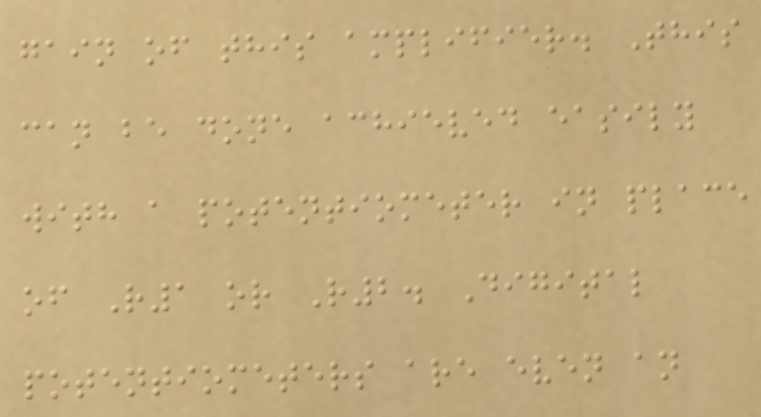gain of this amplifier. This
can be done achieved easily
with a potentiometer in place
of R1 or R2. Digital
potentiometers are even an
